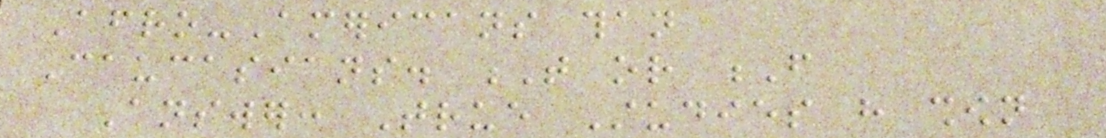Afro-Americans than
Caucasians. T or F
Answer: True Studies have shown
